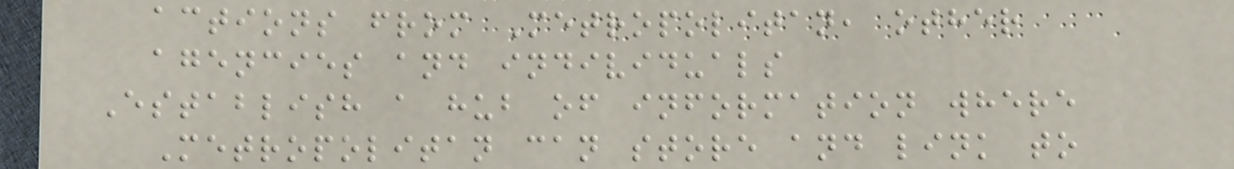actions from Metropolitan, other
agencies and individuals
Establish a hub of information where
Metropolitan can store and link to
